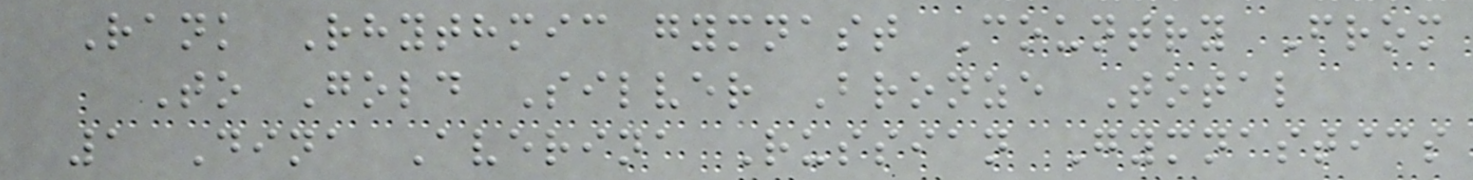Rank Rhythmic gymnast Country From
To Gold Silver Bronze Total
1 Dina Averina Russian Gymnastics
